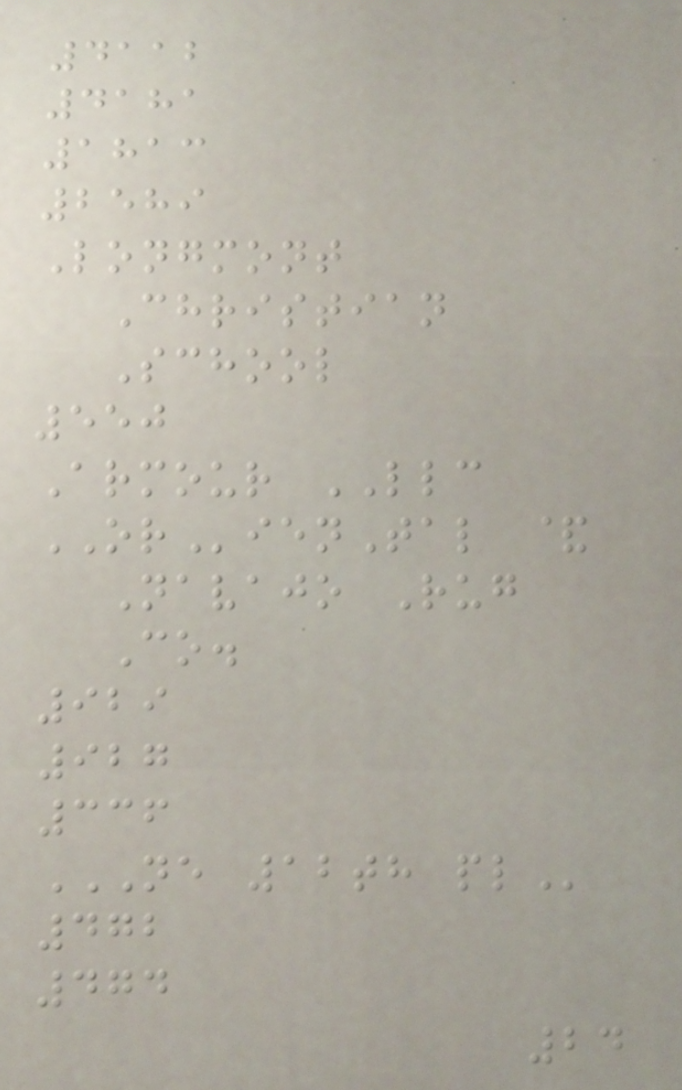4112
4181
1813
2589
Longmont
Christian
School
550
Armour LLC
ORienTal &
Navajo Rug
Co.
929
927
336
NE 12TH PL
472
474
24
